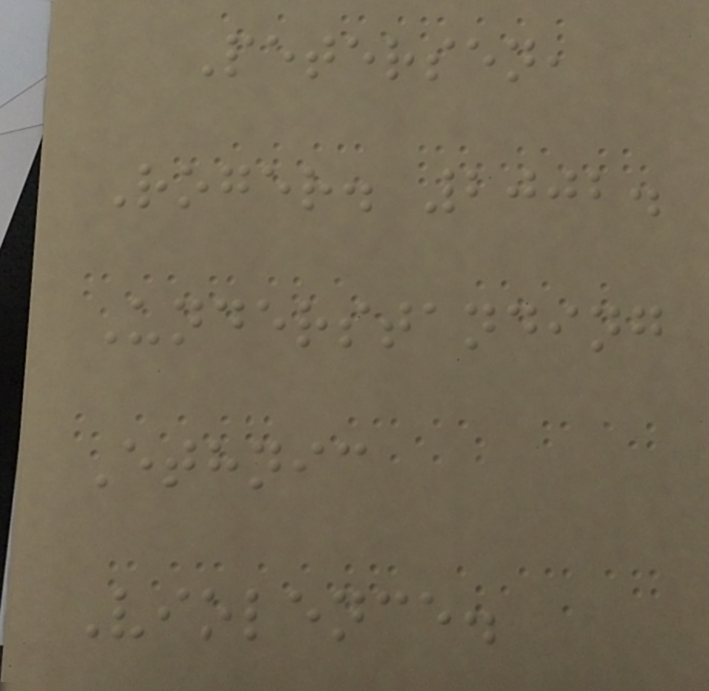Petersen,
Roger. 2002.
Understanding
Ethnic
Violence.
